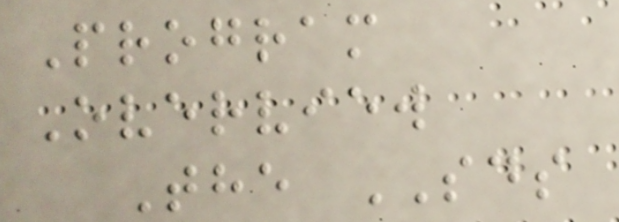Program
Overview
The SDS
